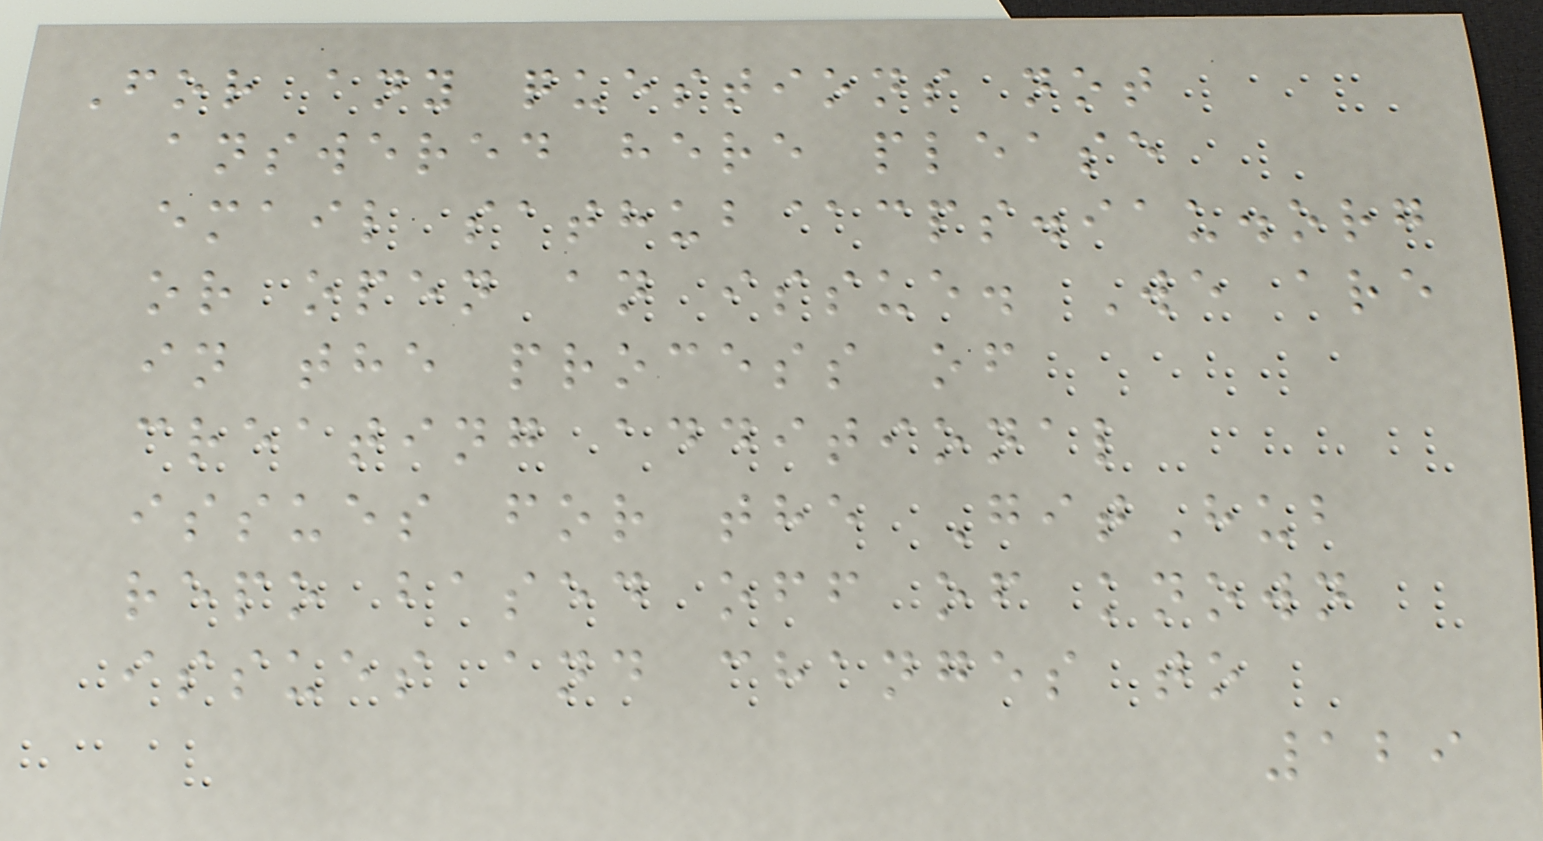For any questions not
answered here please
email sathub@cps.iau.org
or open an issue. We are
in the process of
creating additional
issues for the GitHub
repo based off of known
issues and changes to
129
